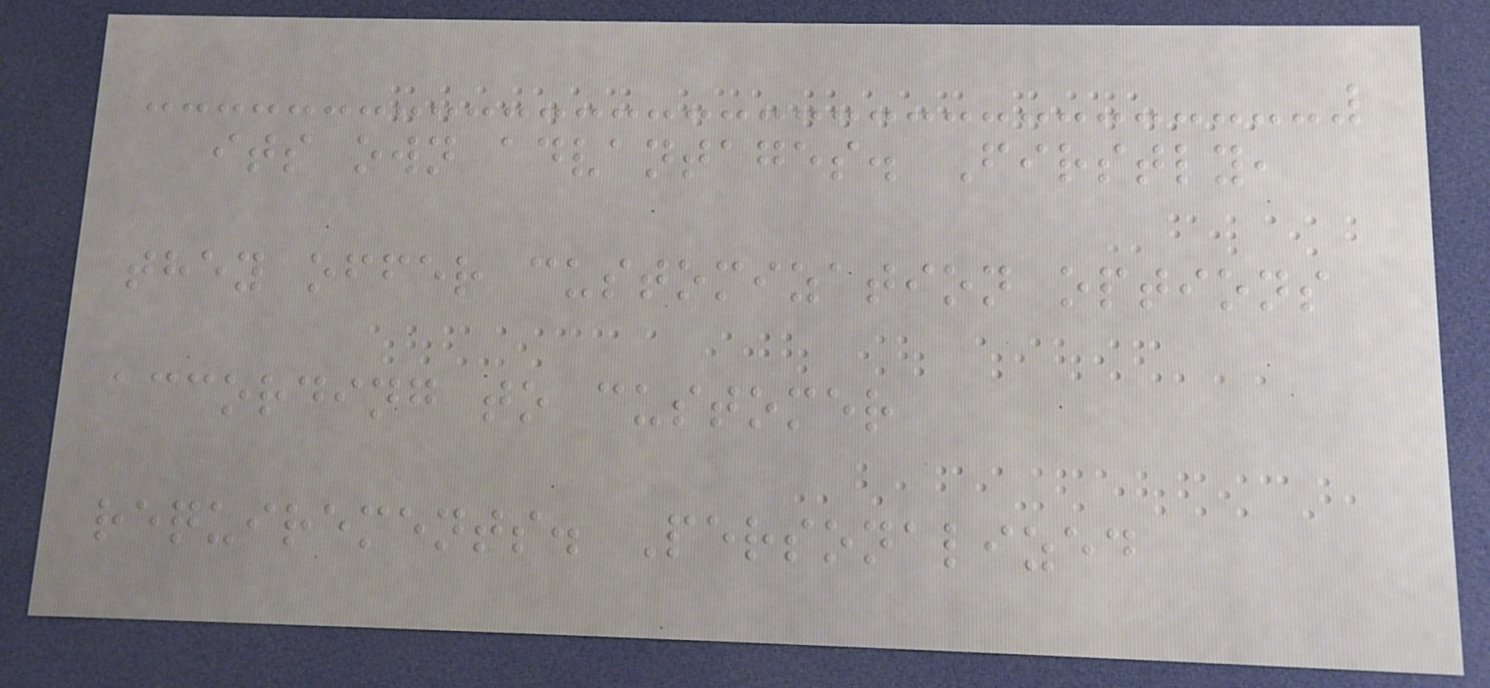its own advantages. Firstly,
they offer customization options
according to customer
requirements. Personalized
